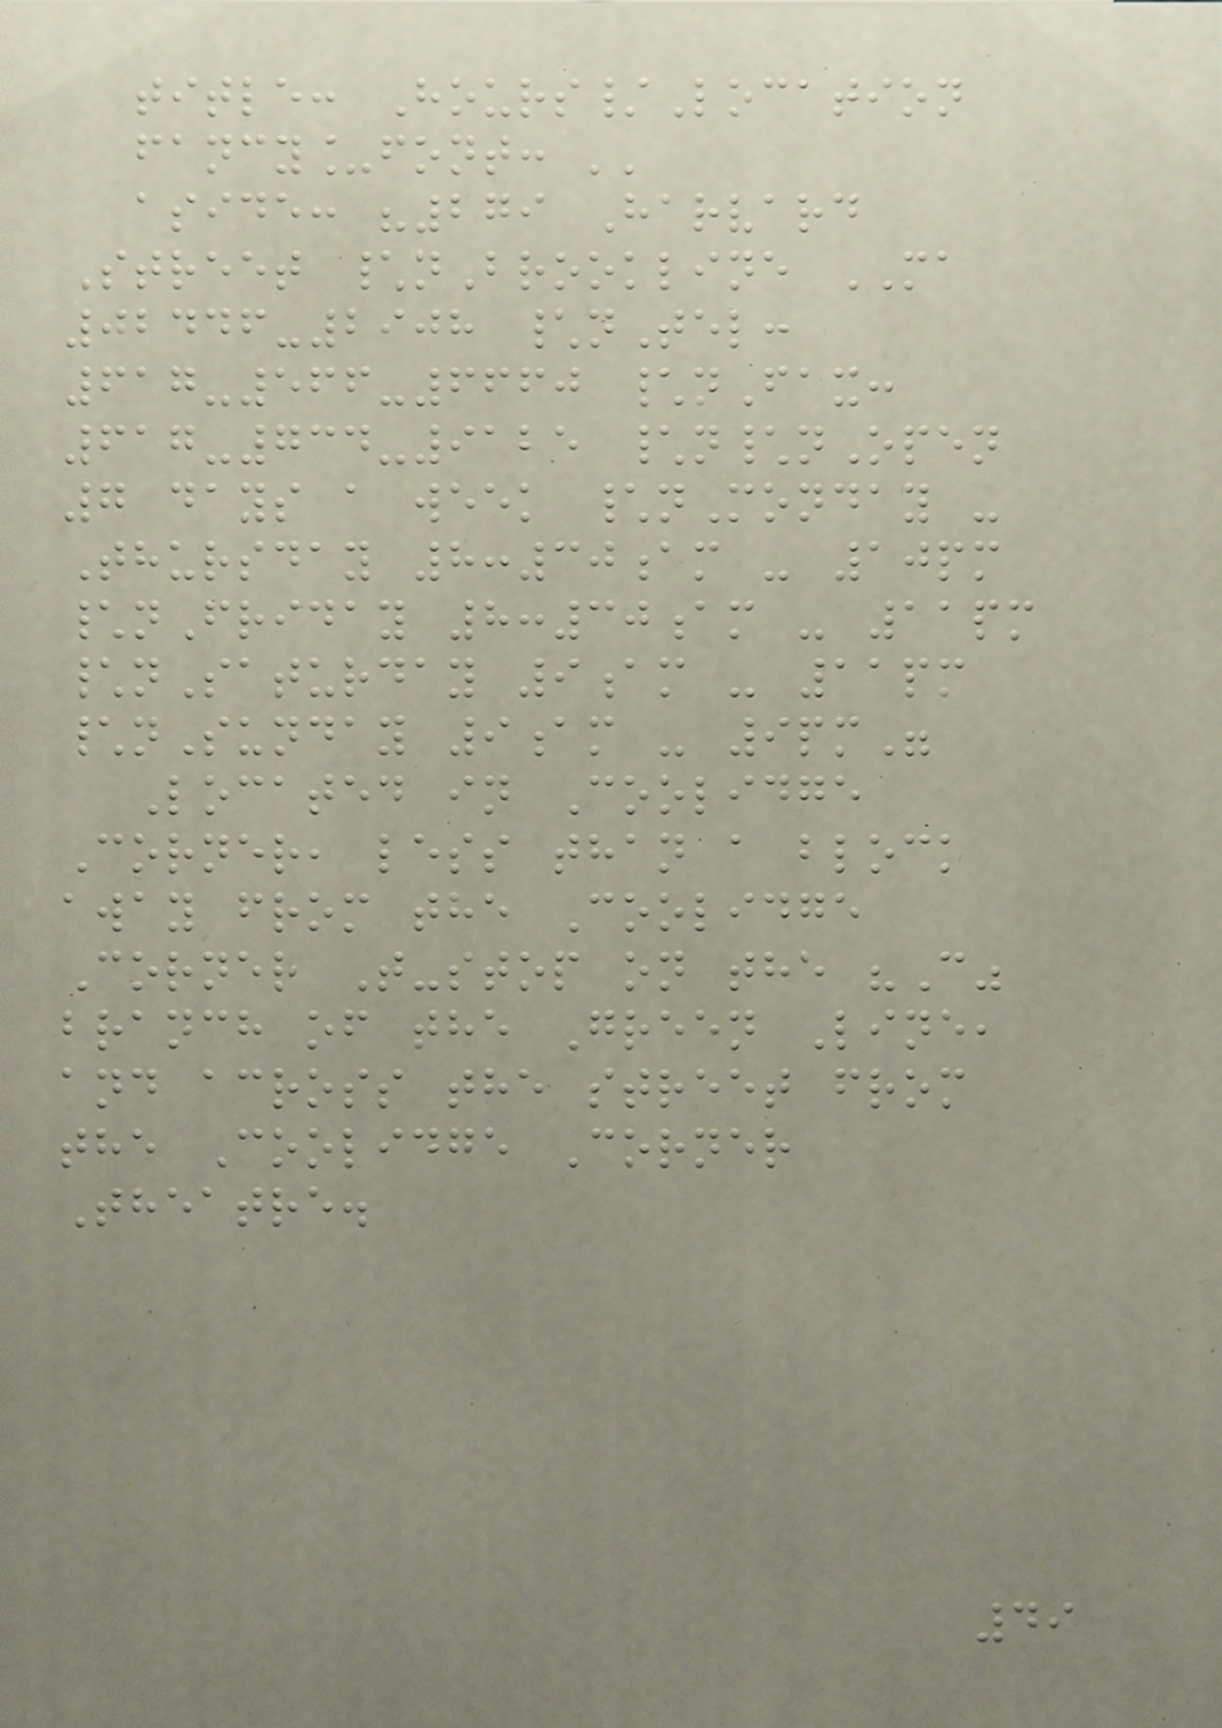title: Hours/Location
fancy_font: ''
aside: "279 Harvard
Street \nBrookline MA
02446-2908 \nTel:
617-566-6660 \nFax:
617-734-9125 \n\nOpen
7 days a week \nMonday -
Thursday 8:30am - 10pm
\nFriday 8:30am - 11pm
\nSaturday 9am - 11pm
\nSunday 9am - 9pm"
Located in Coolidge
Corner, less than a block
away from the Coolidge
Corner T-stop on the "C"
branch of the Green Line,
and across the street from
the Coolidge Corner
Theatre.
49
